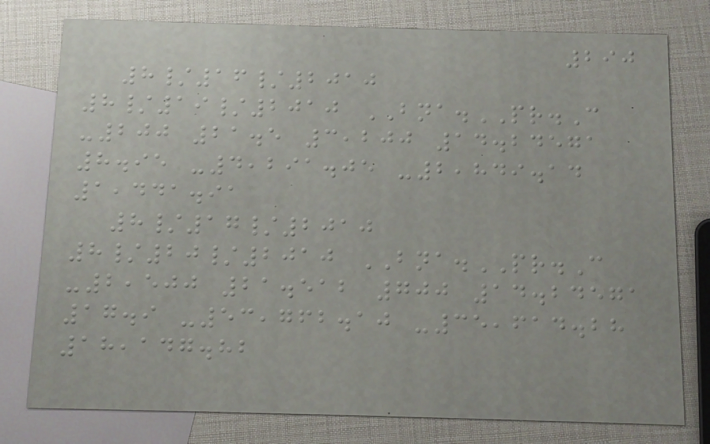290
8/16/2010
8/19/2010 BNA.PR.C
-200 21.5 3,200 14.24571
8.95 -4,291.05 -2,849.14
1,441.91
8/17/2010
8/20/2010 BNA.PR.C
-2,500 21.512 700 14.24571
17.9 -53,762.10 -35,614.28
18,147.82
